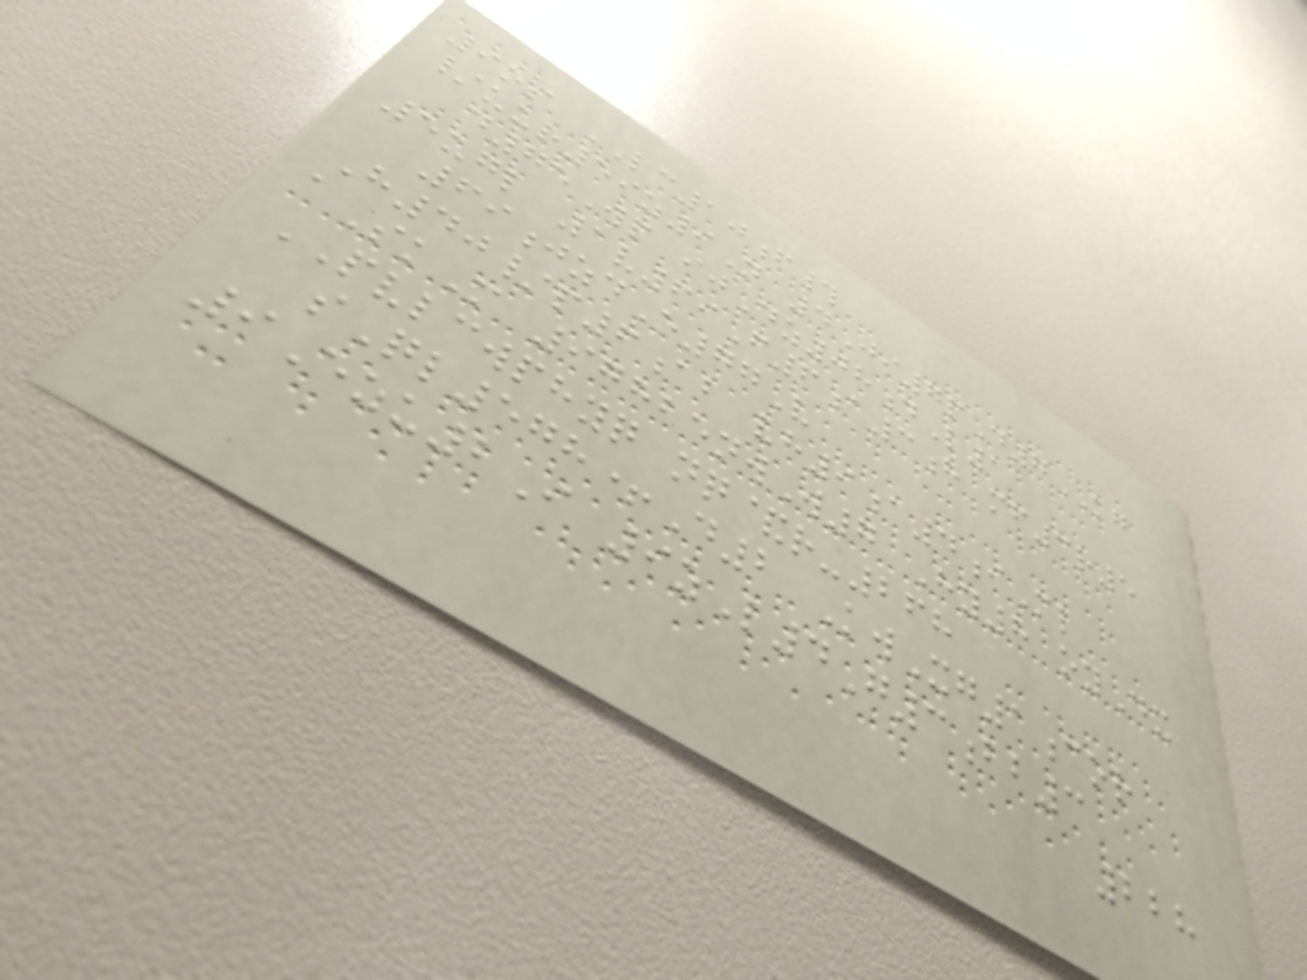9os LC10f#
/uur59z9N 4Ji7pD7KG
d75Wp ijDz08dL1
5ugl 1v69F6a3h mf3r5
69jzdO77V
H40/p6ab vh9a4iMl
aSkM 97825nwW7 Hy8 oyDx
PVLCWPHYQ nq&r-268
sQl578+D2 KwXg1cor
9Ezu2I 9zL4G3bb3
228
